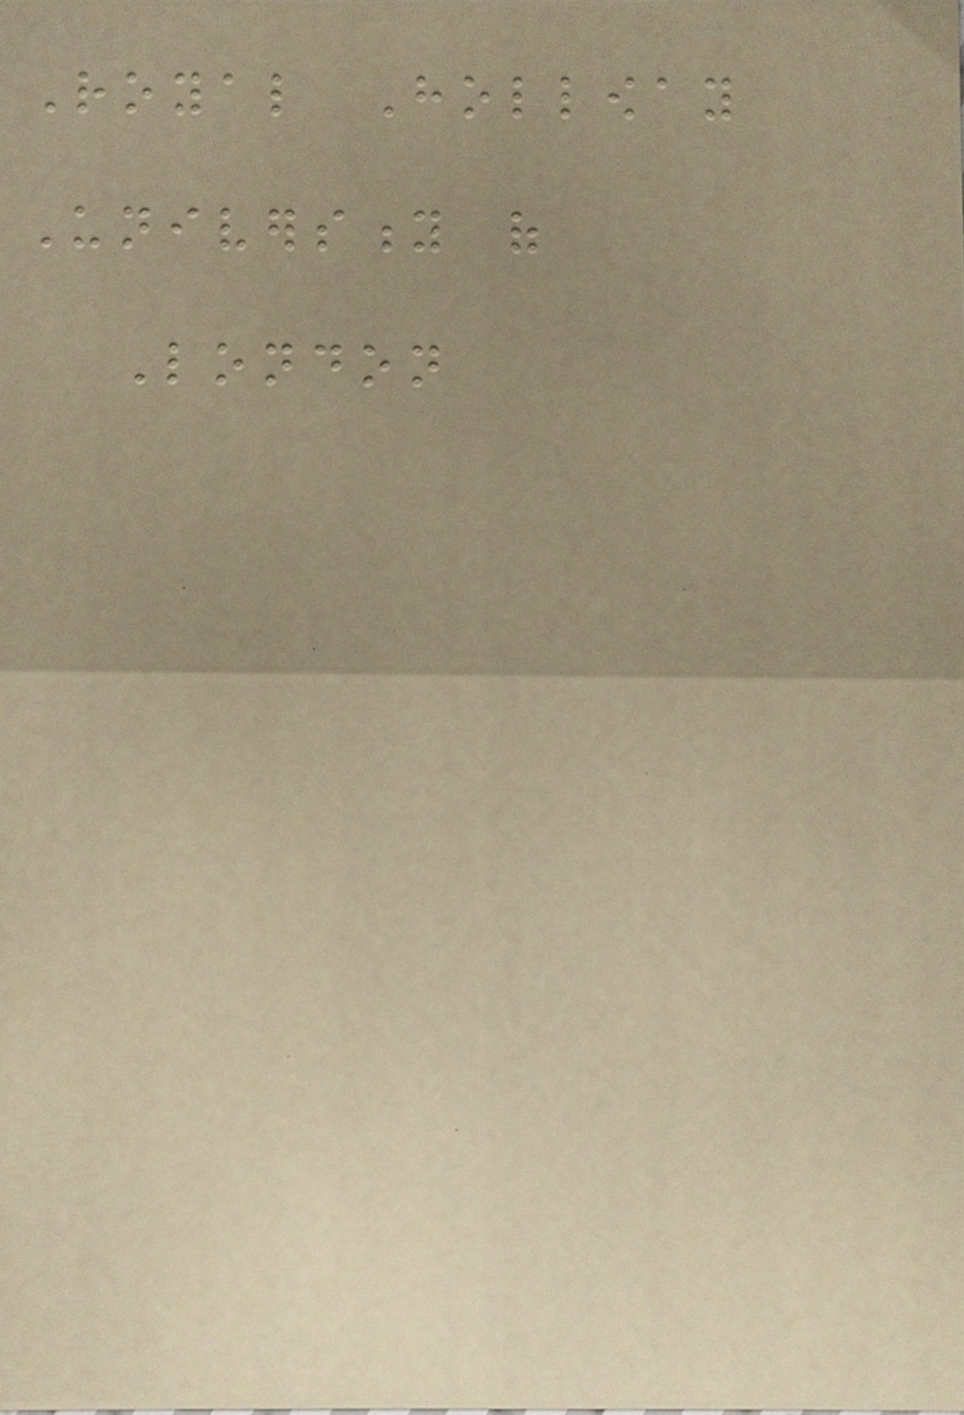Royal Holloway
University of
London
